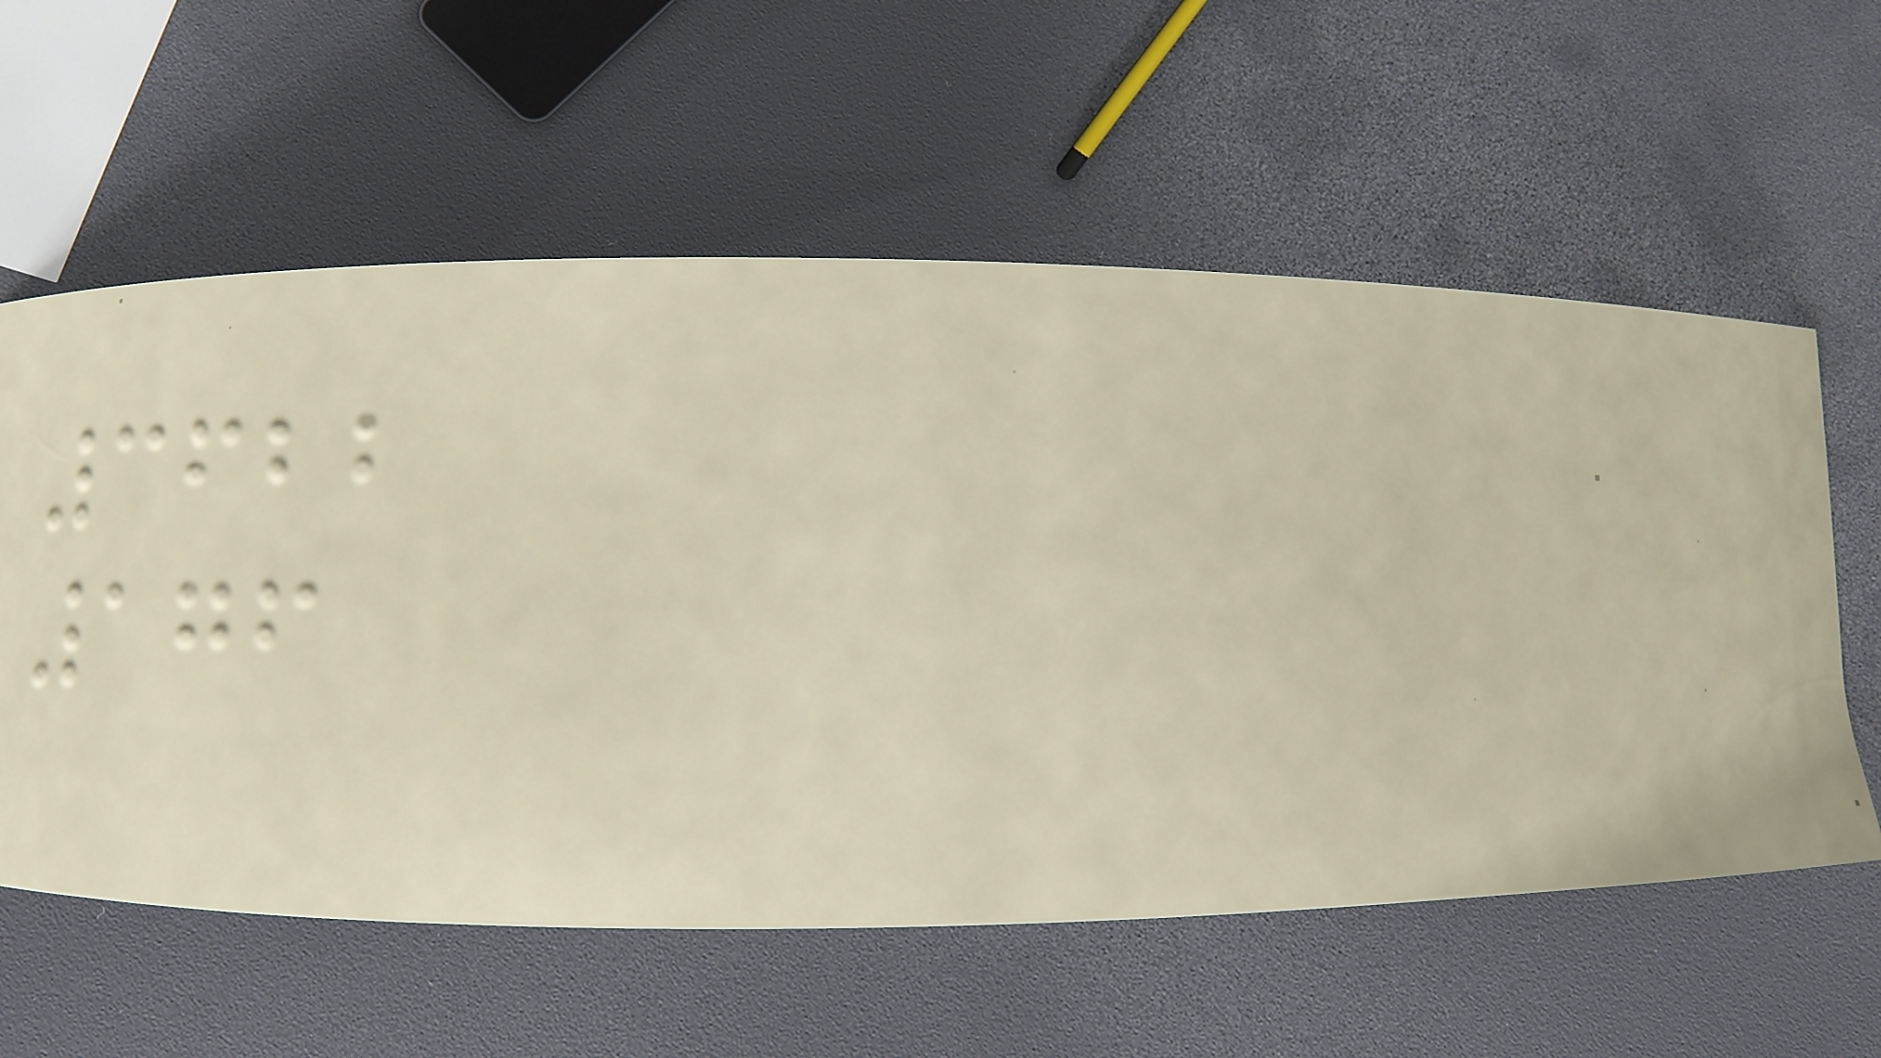3622
176
